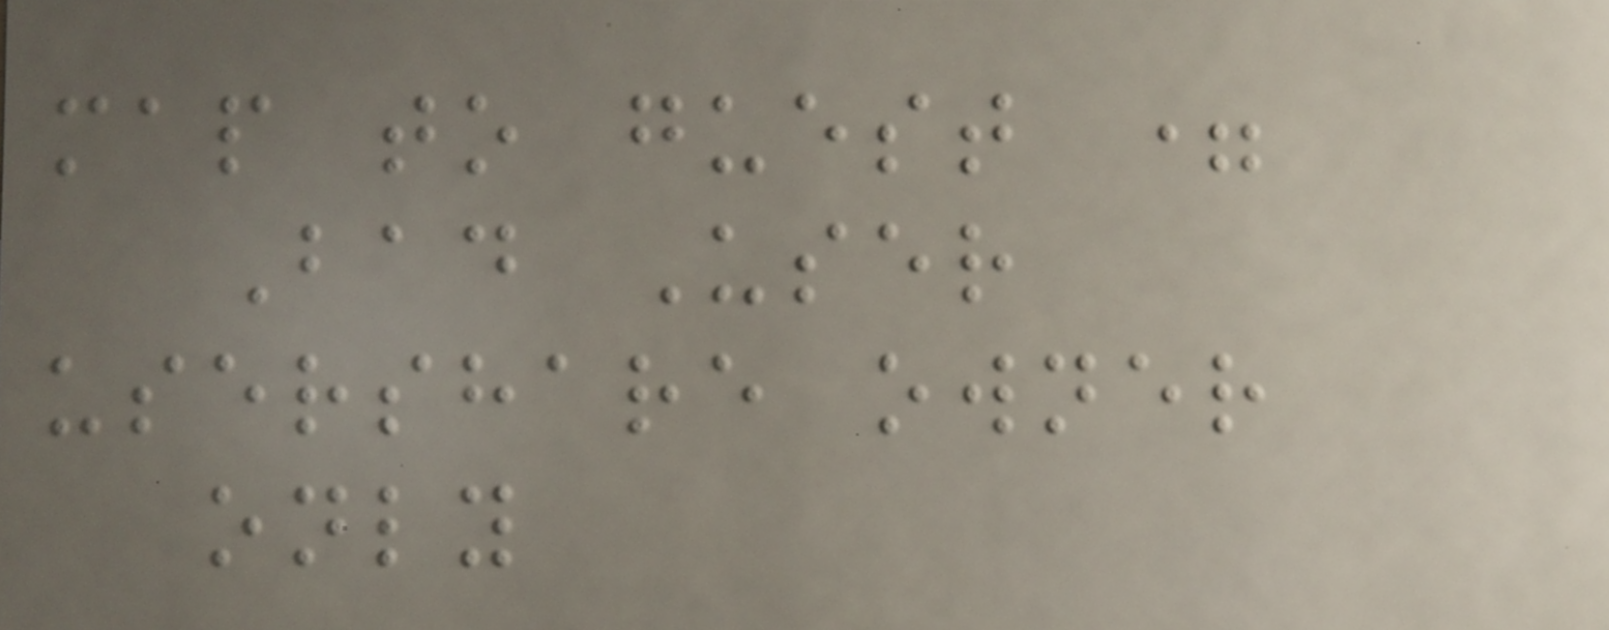map to guest =
Bad User
usershare owner
only
